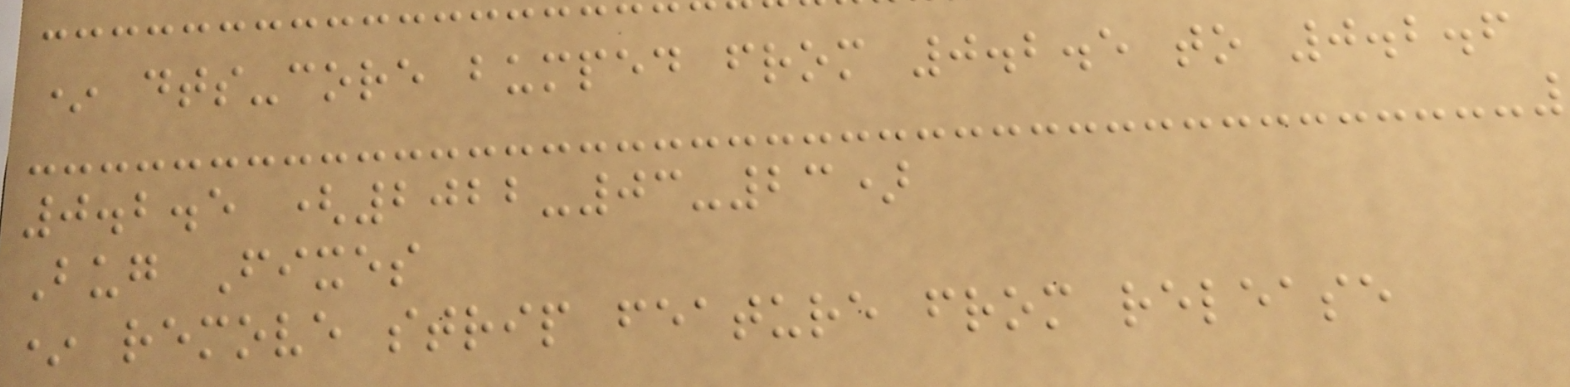* dts-core bumped from 0.2.5 to 0.2.6
0.2.5 (2022-03-23)
Bug Fixes
* remove strip feature from release
